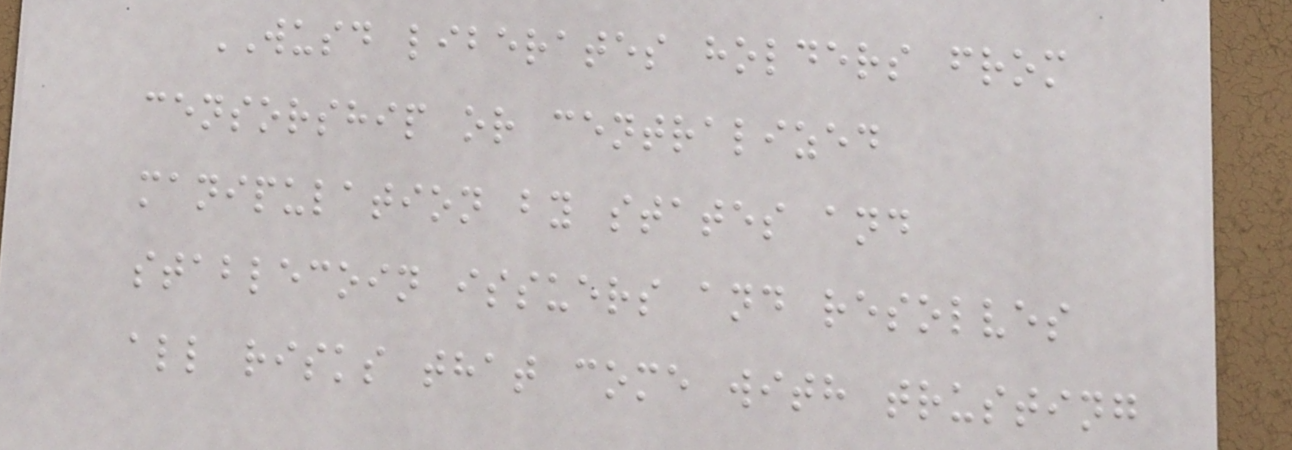WUSD liberates holders from
censorship or centralized
manipulation by states and
stablecoin issuers and resolves
all risks that come with trusting
